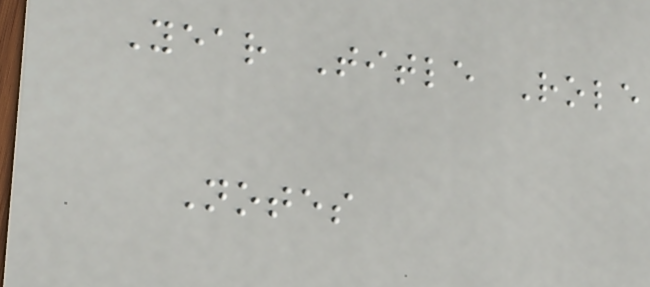Year Title Role
Notes
